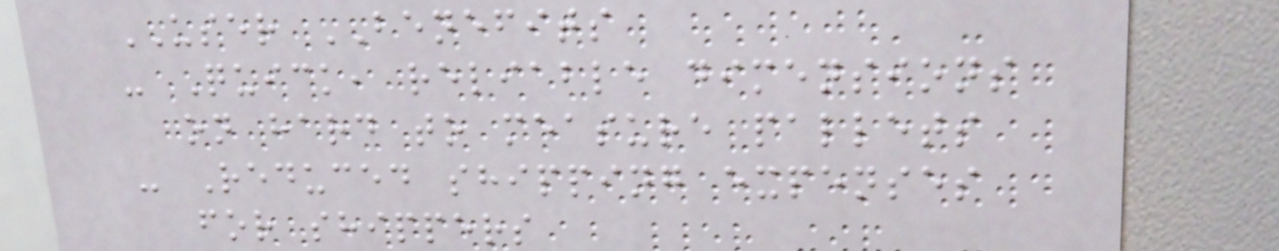USER BENEFITS
- Quick, reliable dimensions
on hard to measure pallets
- Reduced shipping expenses
for shippers
